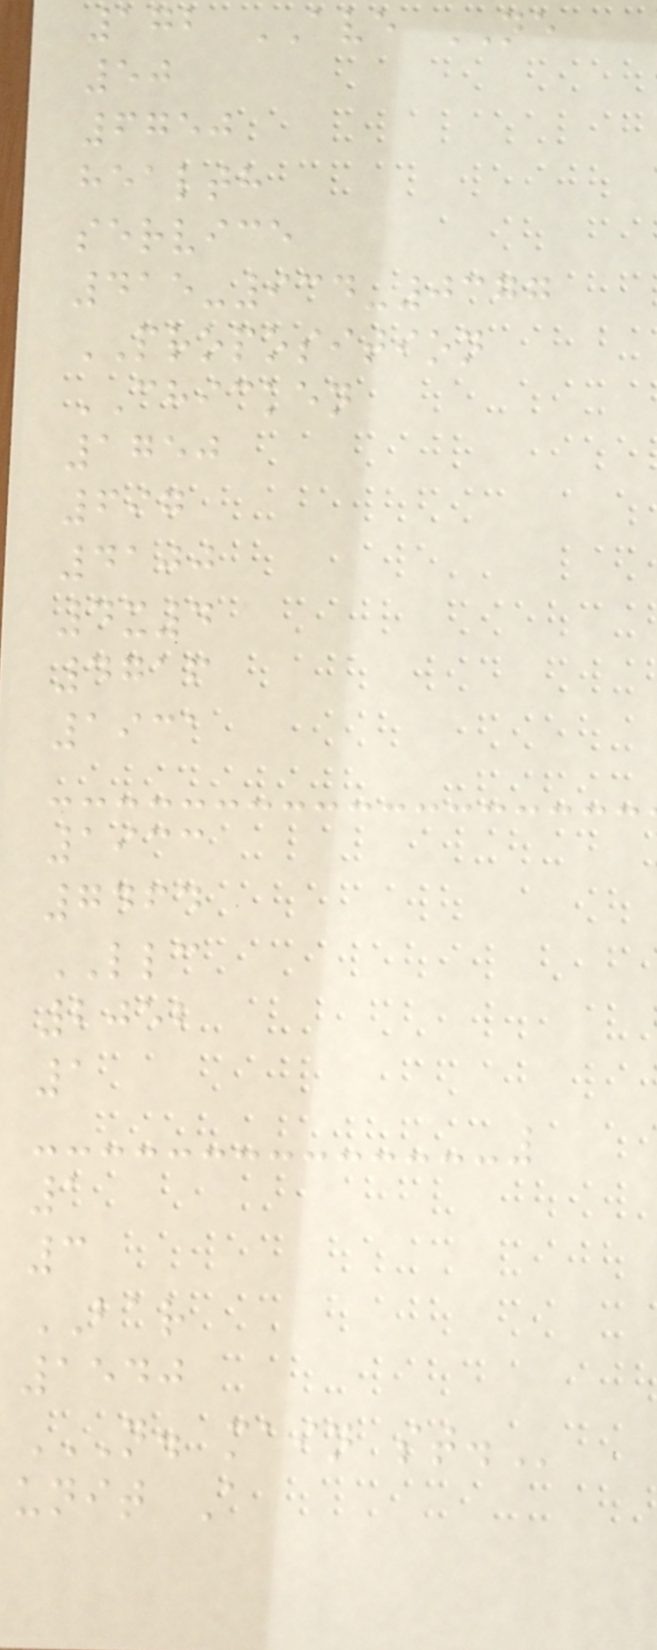172 AVE NE
50
6750
health
service
415-934-0377
PROPOSITION
CHICKEN
1750
697
4100
4x4
4716
1931
1933
7464
LLC
2052
1
1
3
BAR
1540
N. MAIN ST.
unit A
